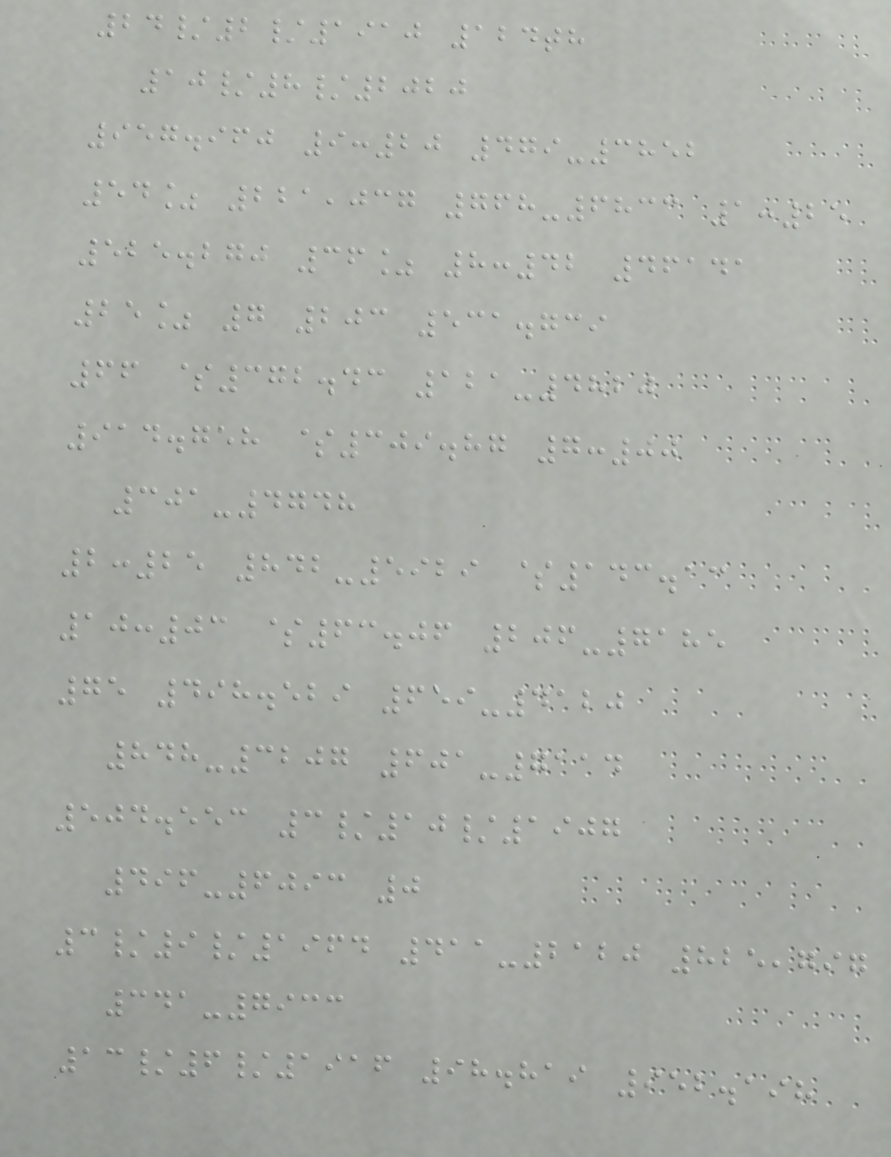24/2/1910 124th
10/8/2020
957.960 9:20 479-3852
54% 221,037 768-6833 1:25
525.270 36% 8:42 46141
25% 7 203 531.739
66 $372.43 121-4820
914.758 $309.87 7:00
301-4748
2:25 842-5929 $143.13
10:03 $63.06 206-7185
75 498.529 659-4120
848-3207 601-7114
504.553 3/10/1907
496-6093 0
3/9/1964 411-2120 825,797
341-7933
13/6/1916 98.819 952.198
